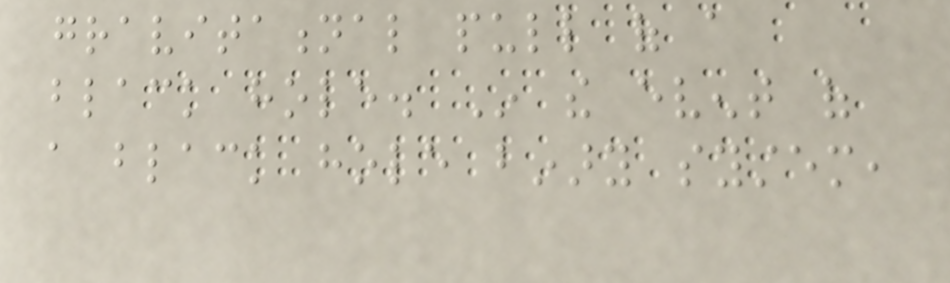gravitational pull of a
black hole. In the event of
a black hole binary system,
